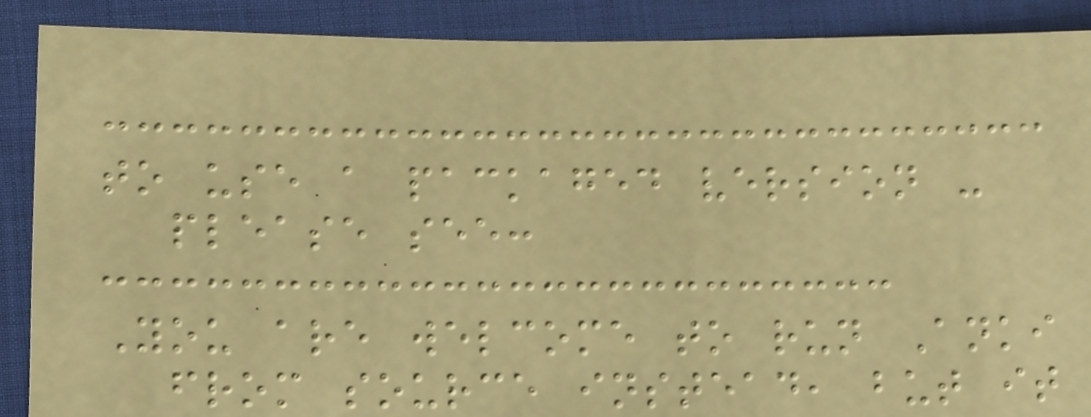to use a packaged version -
please see:
You are welcome to run Anki
from source instead, but it
